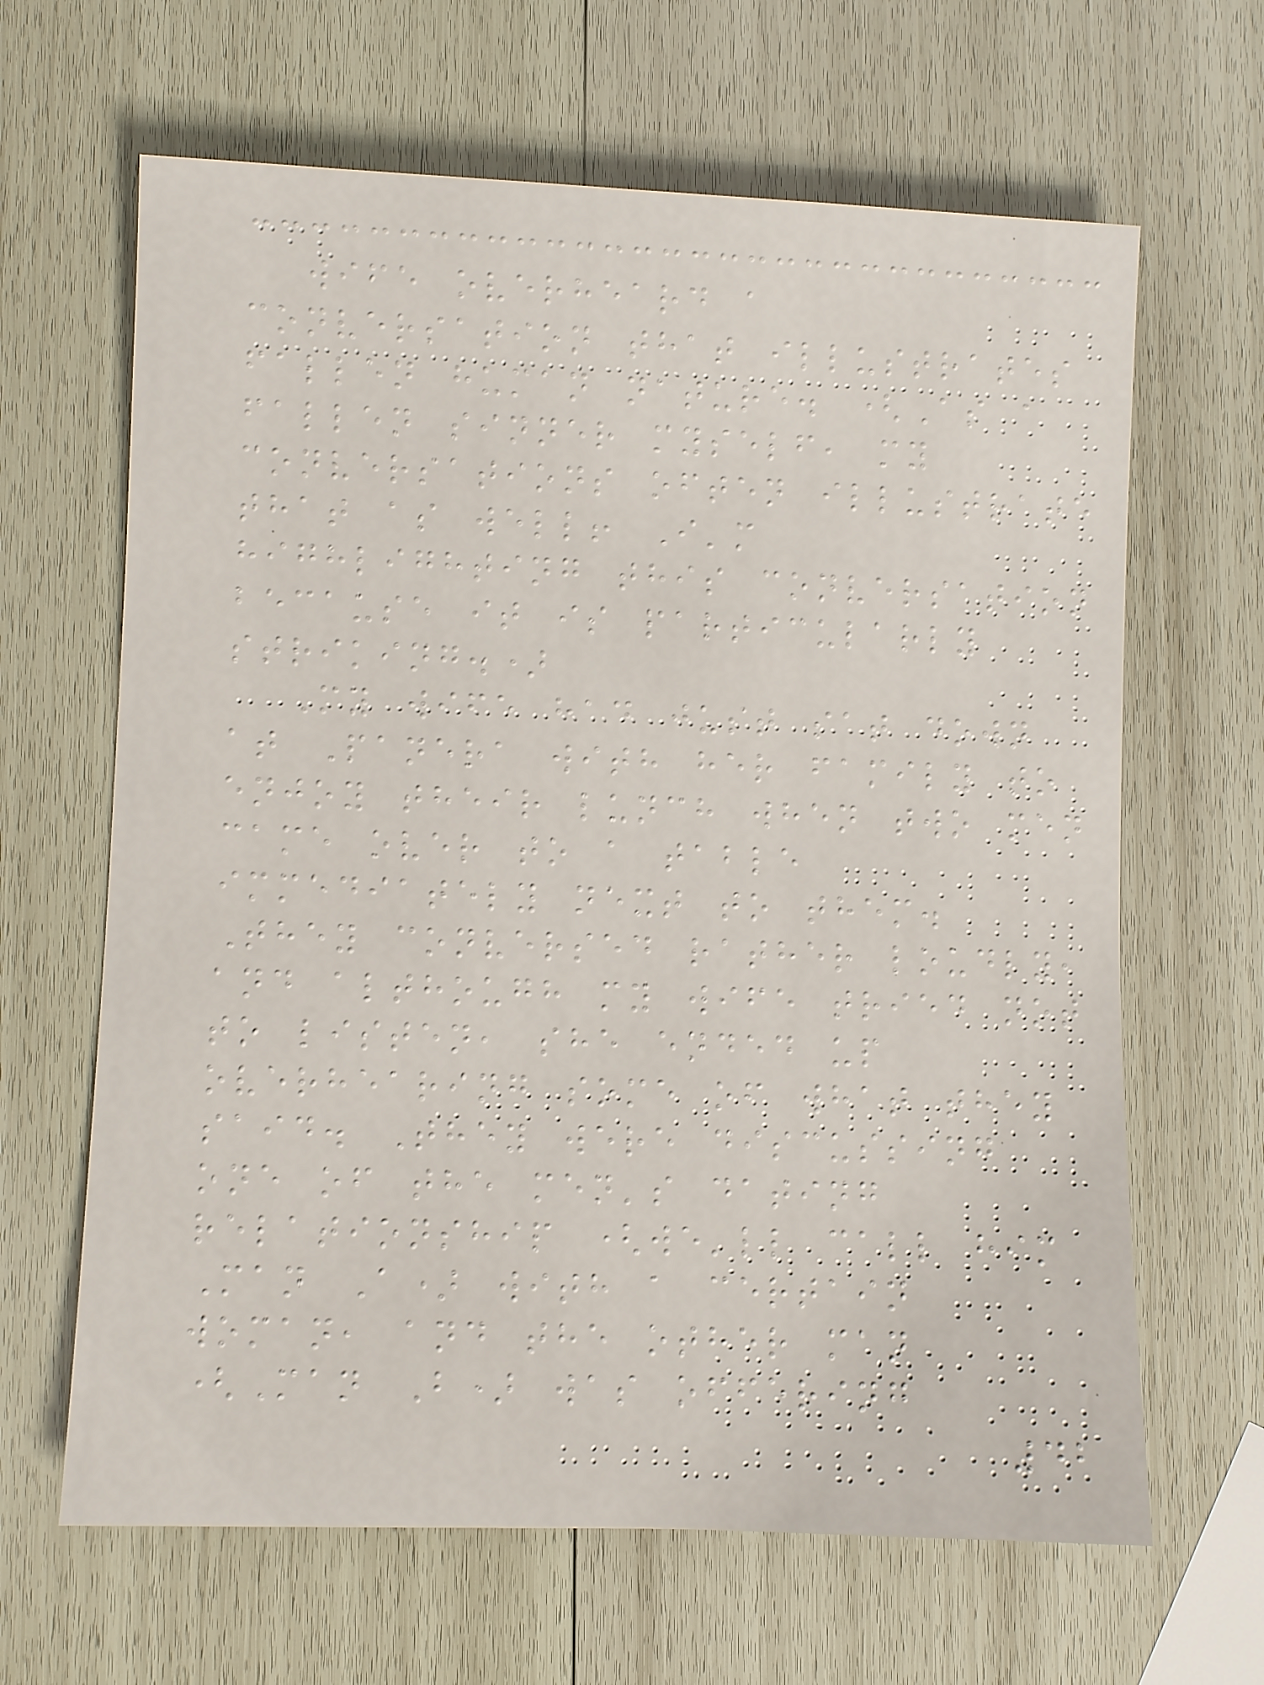wife overheard a
conversation that illustrates
fallen human nature. (As a
fallen sinner myself, my
conversations often illustrate
that as well! I'm
highlighting this conversation
because it is particularly
striking.)
My wife had just sat down
at Panera with her family to
enjoy their lunch when two men
came over to a table
immediately next to them.
They conversed rather loudly,
and although my wife tried not
to listen, she ended up
overhearing some of what they
said. They were discussing
one of the men's dating
relationship (we'll call him
Man A) with a certain
woman, and the other man
(Man B) was offering
42
